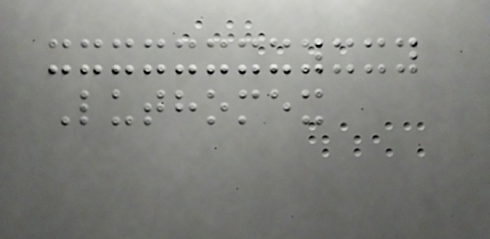Luthomex
